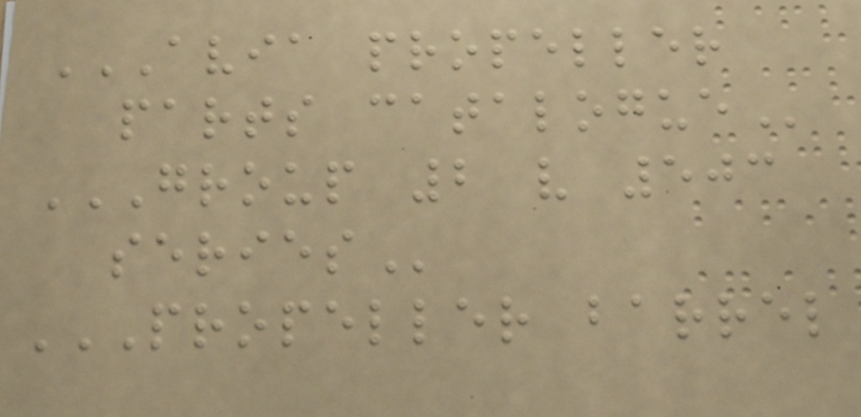AVIA PROPELLER
PARTS CATALOGUE
GROUP 2 V 503
SERIES
PROPELLER BARREL
